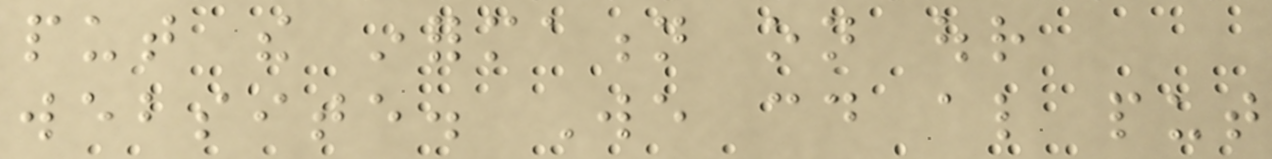put the information on our
website. We could also put
